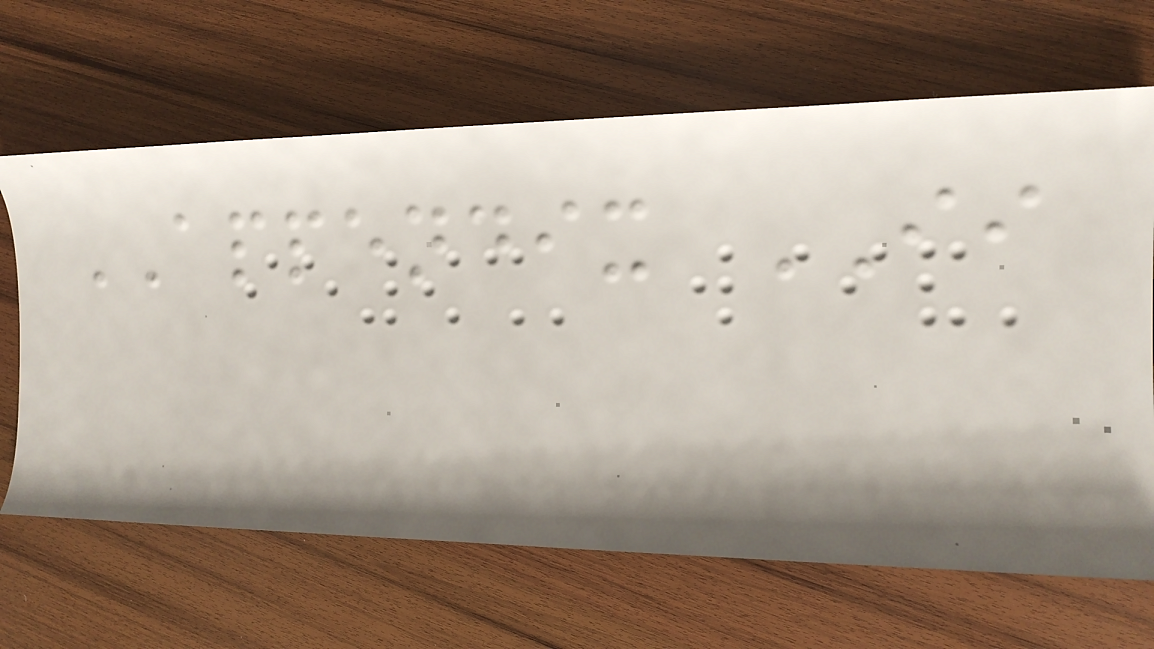APPENDIX II
